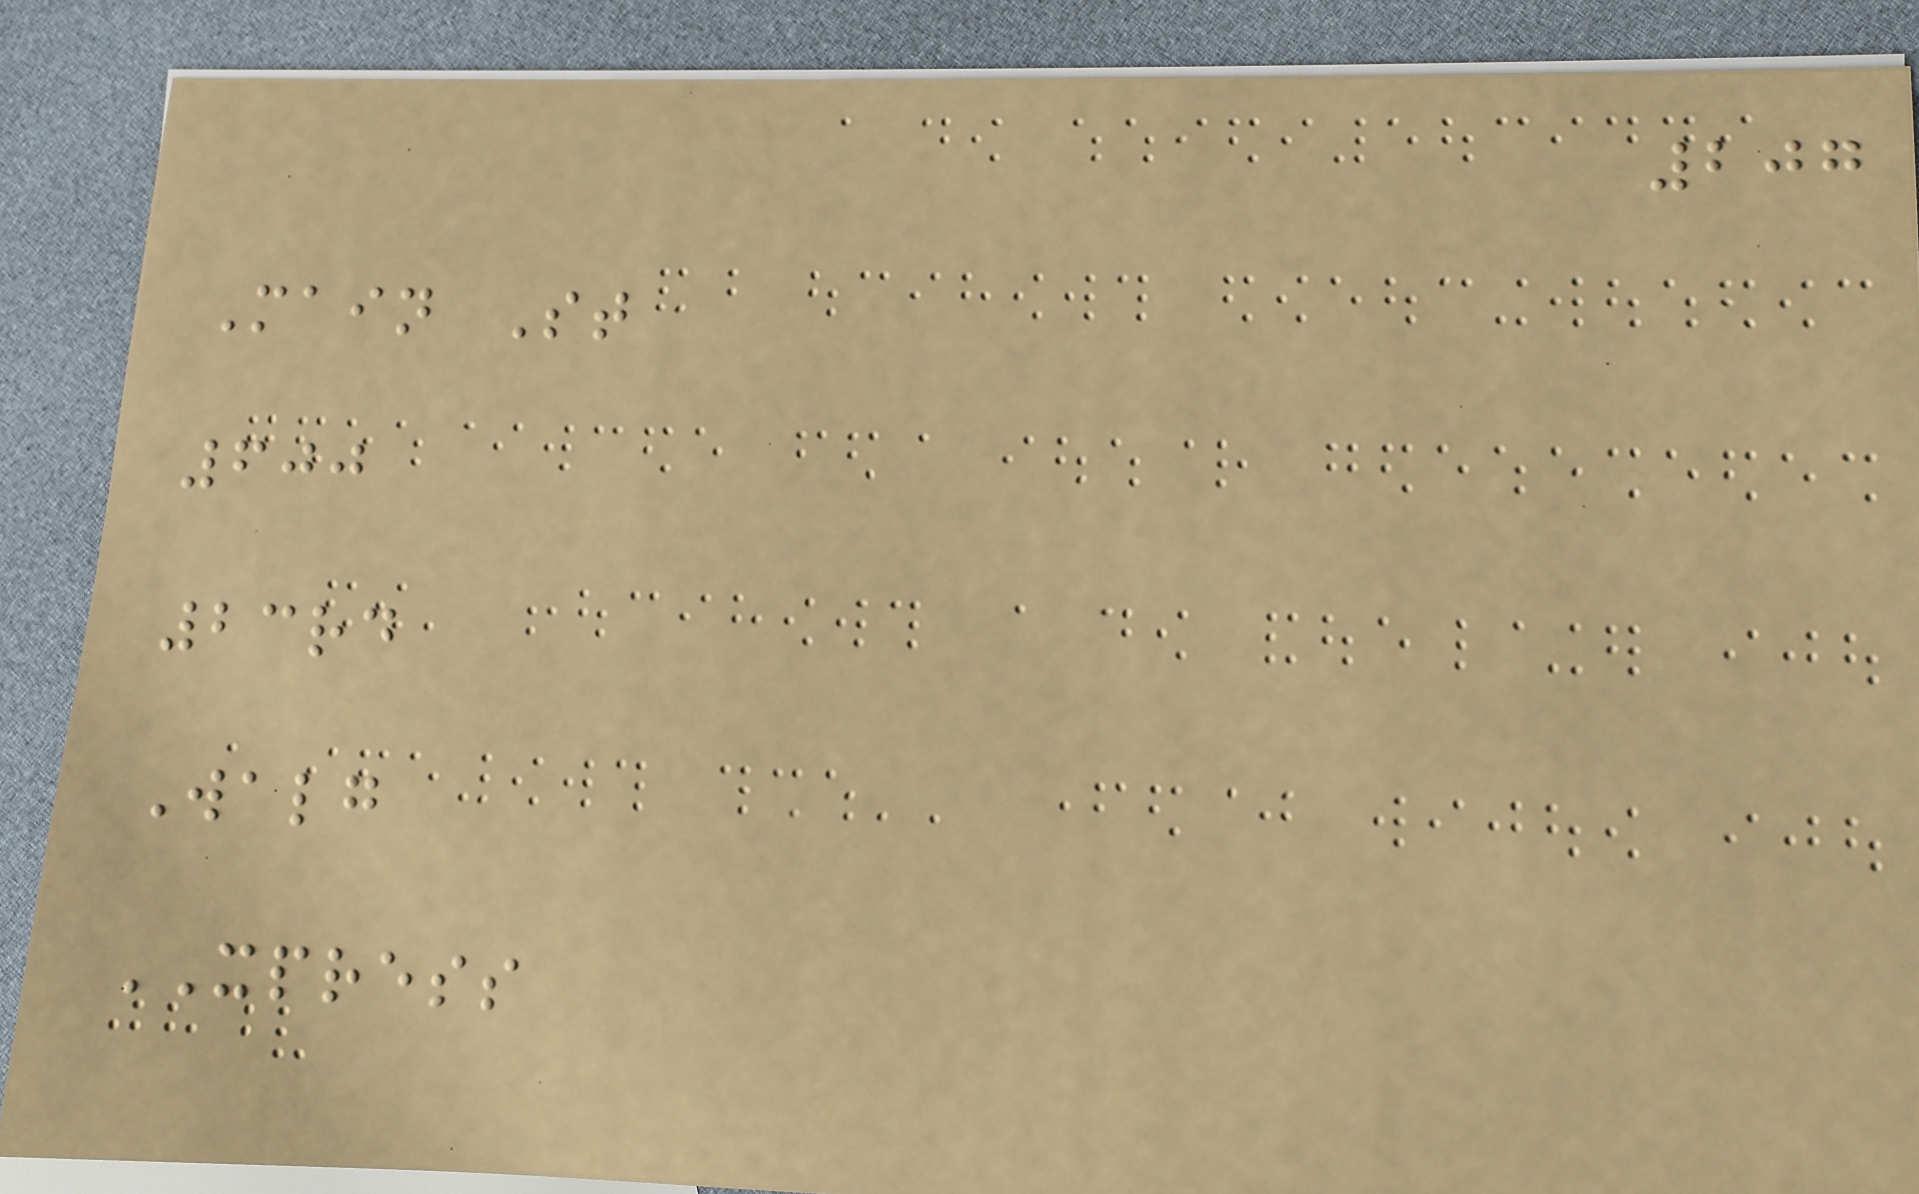207
Main St
600
23rd
Walg
XPRESS
